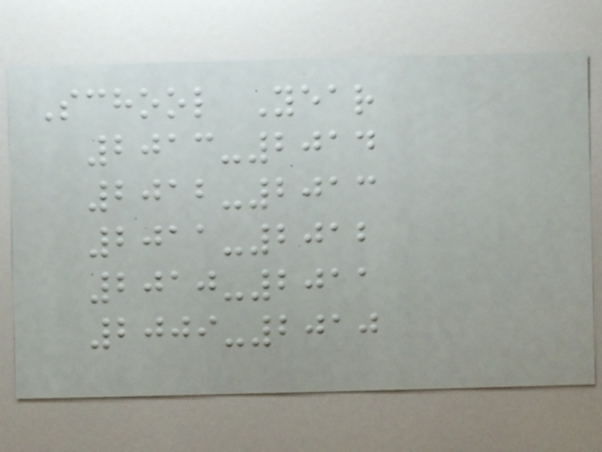School Year
2013-2014
2012-2013
2011-2012
2010-2011
2009-2010
